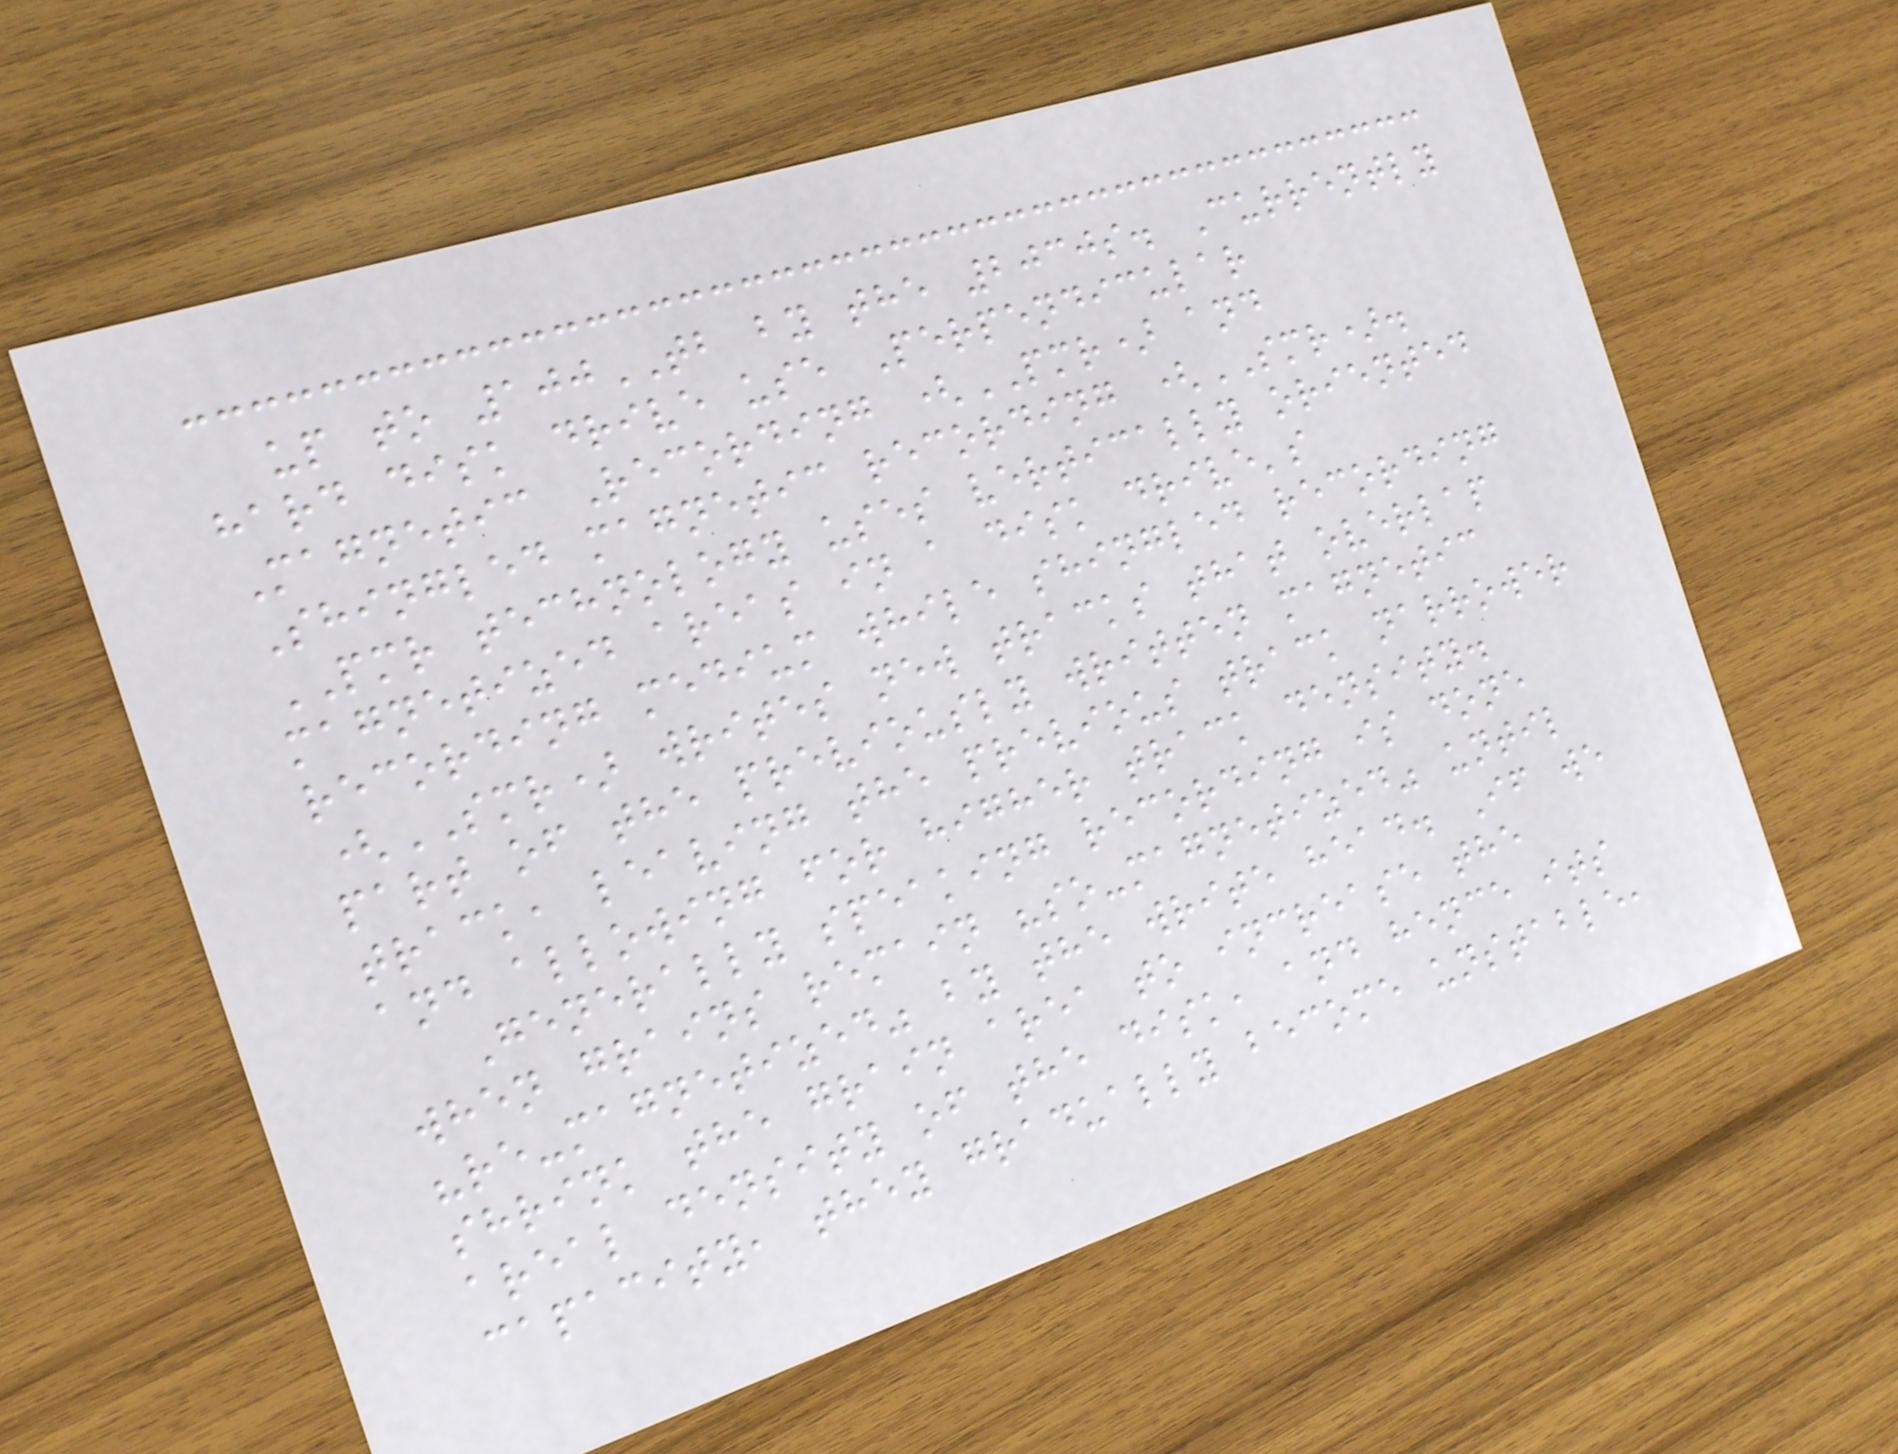up to 100TB by the 2030s. Currently
hard disk drive use Perpendicular
Magnetic Recording (PMR) and
Shingled magnetic recording (SMR).
PMR technology uses vertically oriented
magnetized areas in a disk drive's
recording medium while shingled recording
(SMR) writes new tracks that overlap
part of the previously written magnetic
track, leaving the previous track narrower
and allowing for higher track density.
Generally speaking recording is done
when grains remain "so-magnetized" until
"re-magnetized" by the write head. If we
shrink the grain area to increase the
areal density of the disk, and hence its
capacity, they gradually become unstable,
